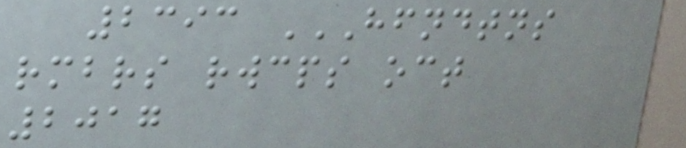2393 HFNDTNS
RMBRS RWCPS OCT
2017
